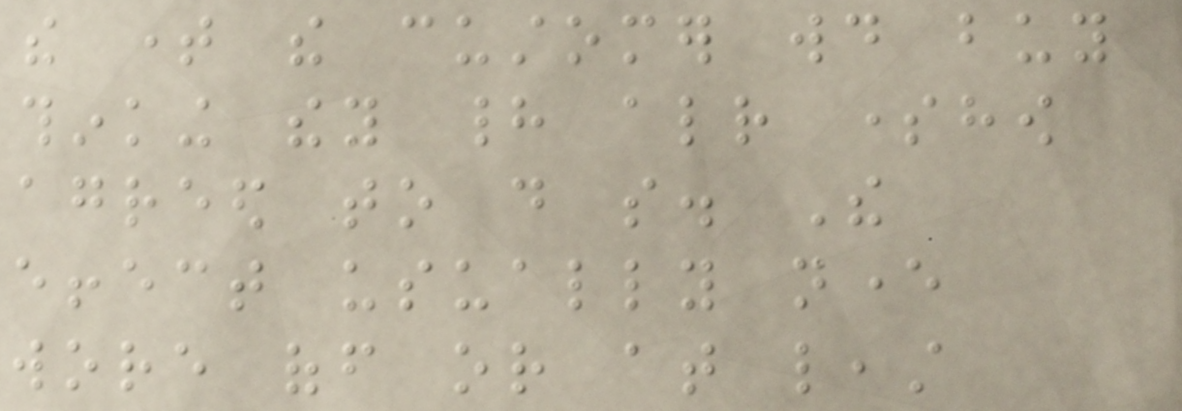the time the customer would buy
thinking they had already somehow
agreed to do so. The
effect usually never
wore off or at least
